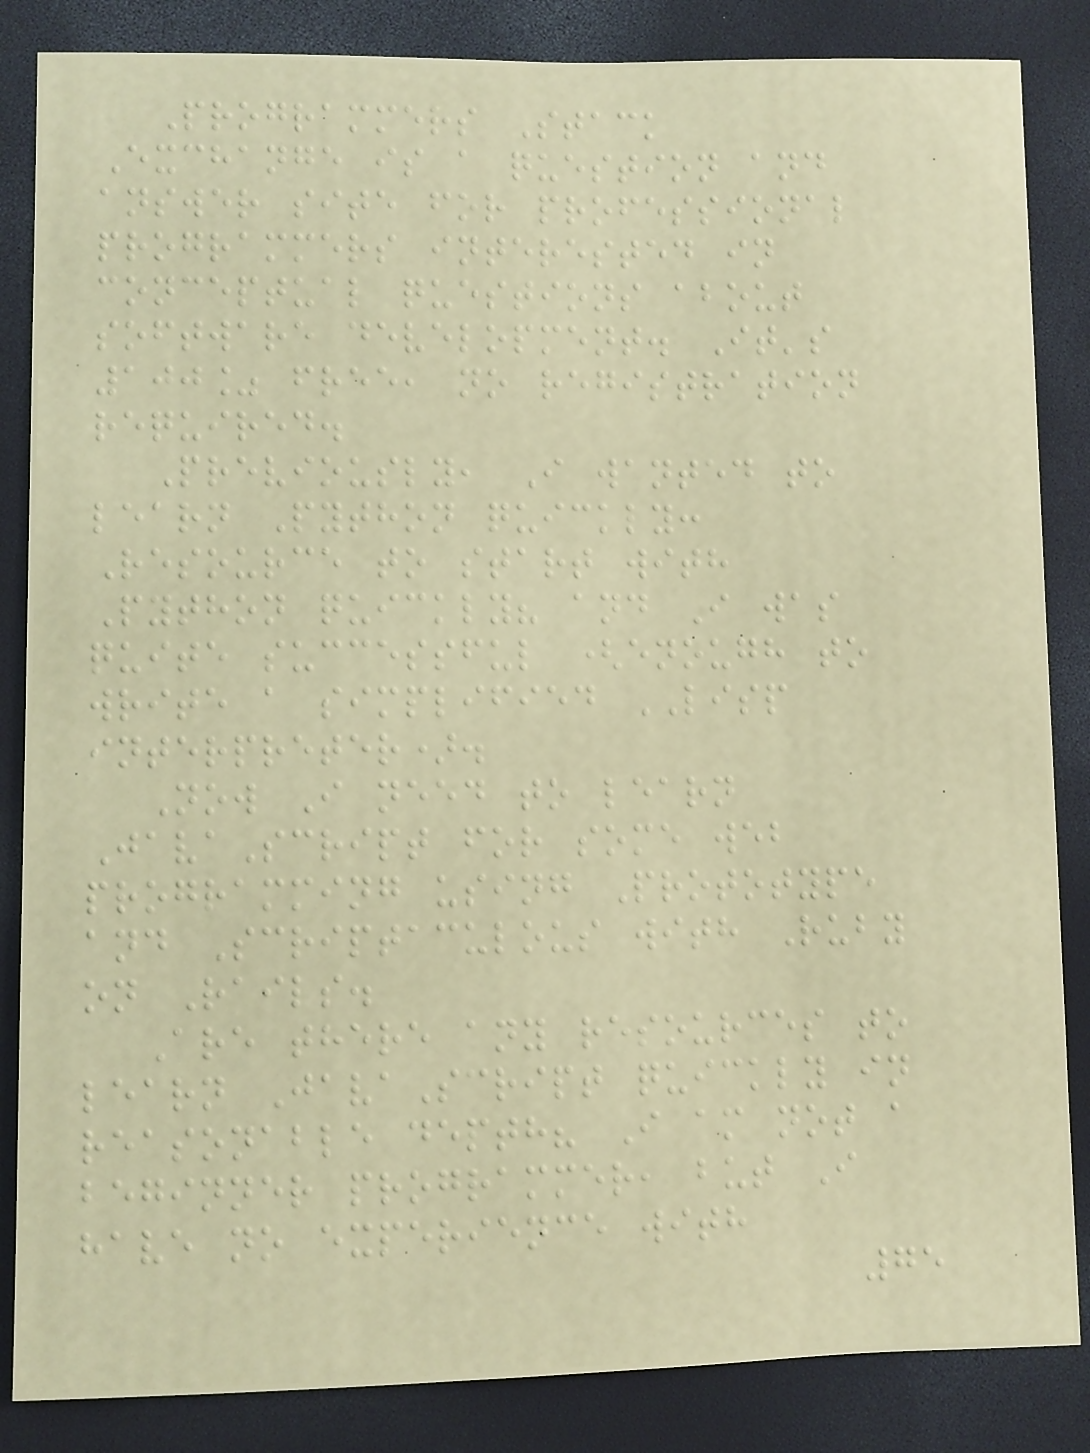Programmers Stack
Exchange is a question and
answer site for professional
programmers interested in
conceptual questions about
software development. It's
100% free, no registration
required.
Previously, I wanted to
learn Python quickly:
Resource to start with
Python quickly? and I was
quite successful (enough to
write a simplified LISP
interpreter).
Now I need to learn
JavaScript for some web
programming using Prototype
and Scriptaculous with Ruby
on Rails.
Are there any resources to
learn JavaScript quickly in
reasonable depth? I am not a
beginner programmer, but I
have no experience with
75
